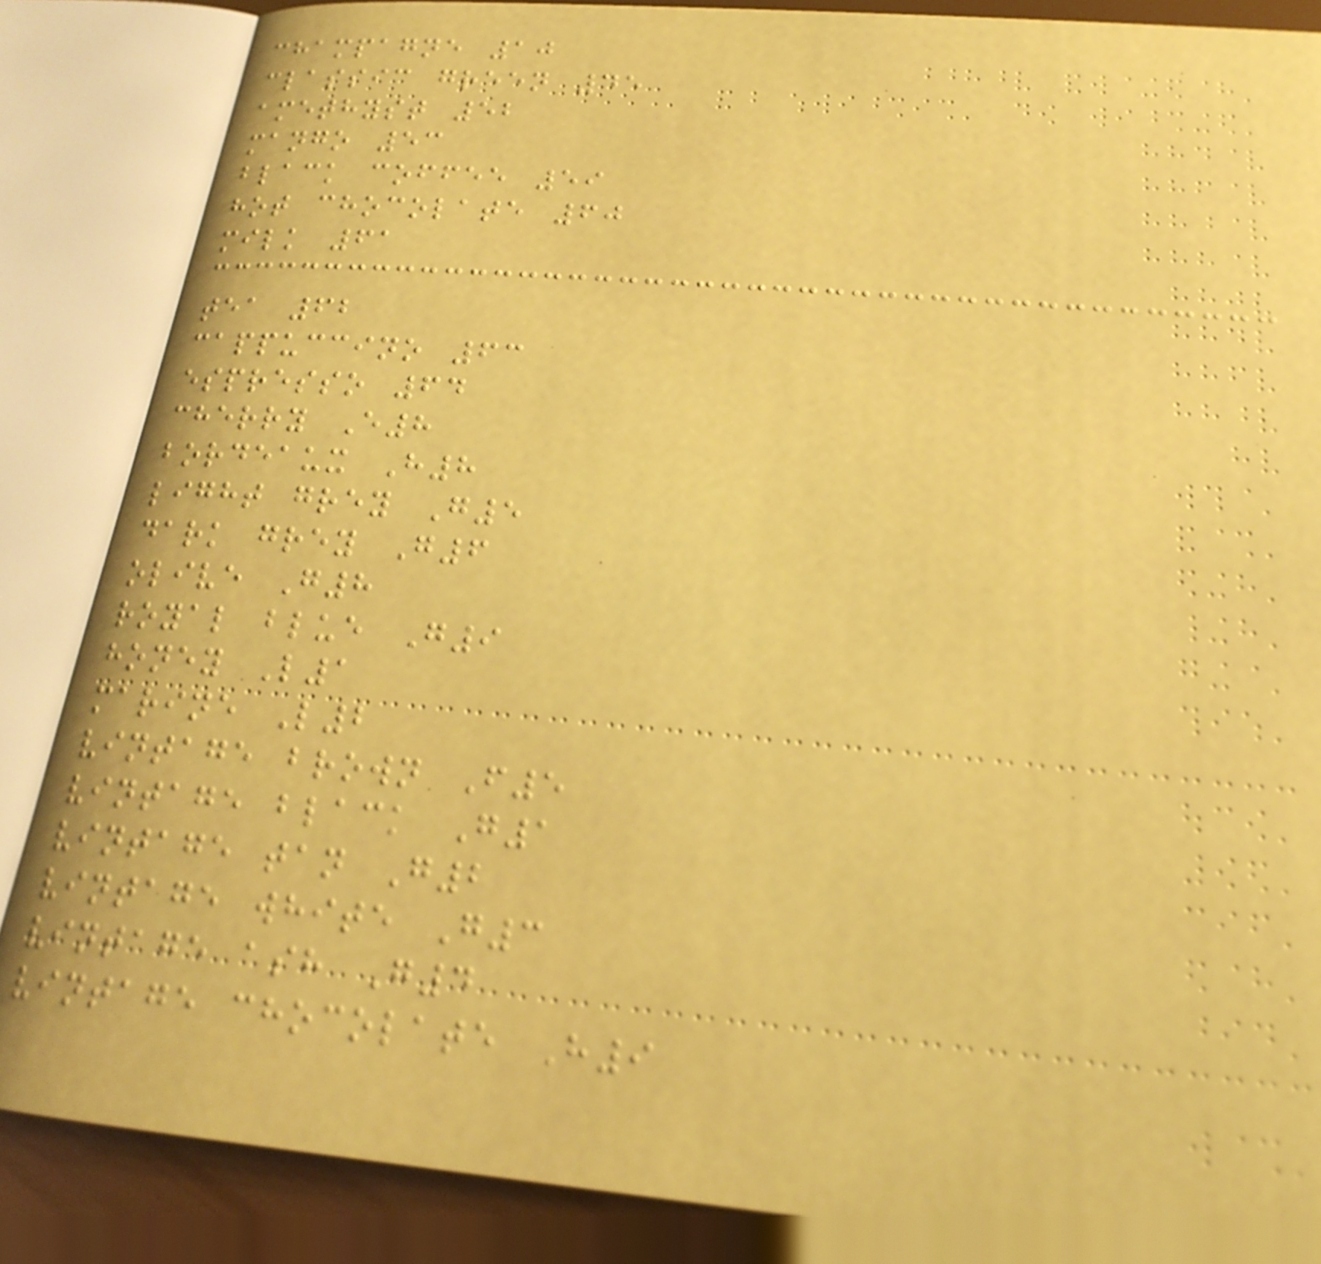champagne 10
classic green 45
amethyst 52
mango 53
black coffee 59
hot chocolate 60
milk 61
tea 62
cappuccino 63
espresso 64
cherry E8
bordeaux H8
light grey G5
dark grey G6
olive G8
royal blue G9
honey L1
marine L2
vintage brown F5
vintage black G1
vintage tan G2
vintage white G3
vintage ash G4
vintage chocolate H9
